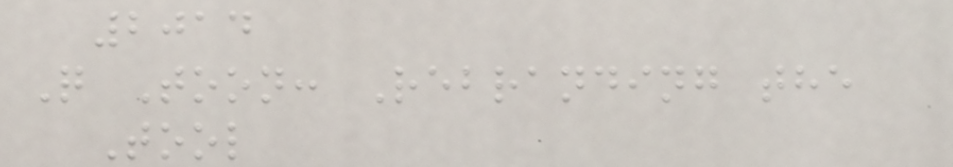2014
Q Toon: Rebranding the
Tool
